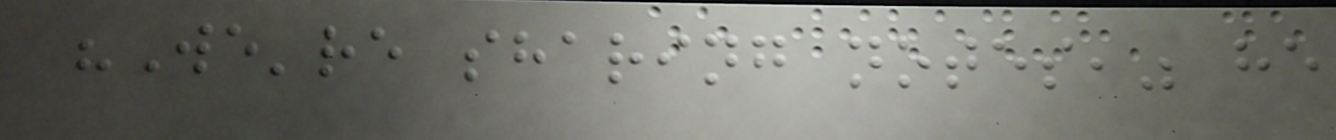"We're sharing notes," he
